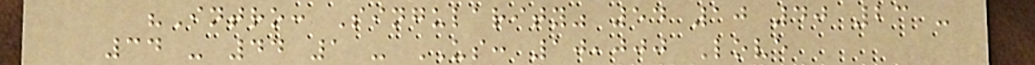"Intro: Singularity" 54 10 40 23 -
34 - 44 1 - US: 10,000 Love
